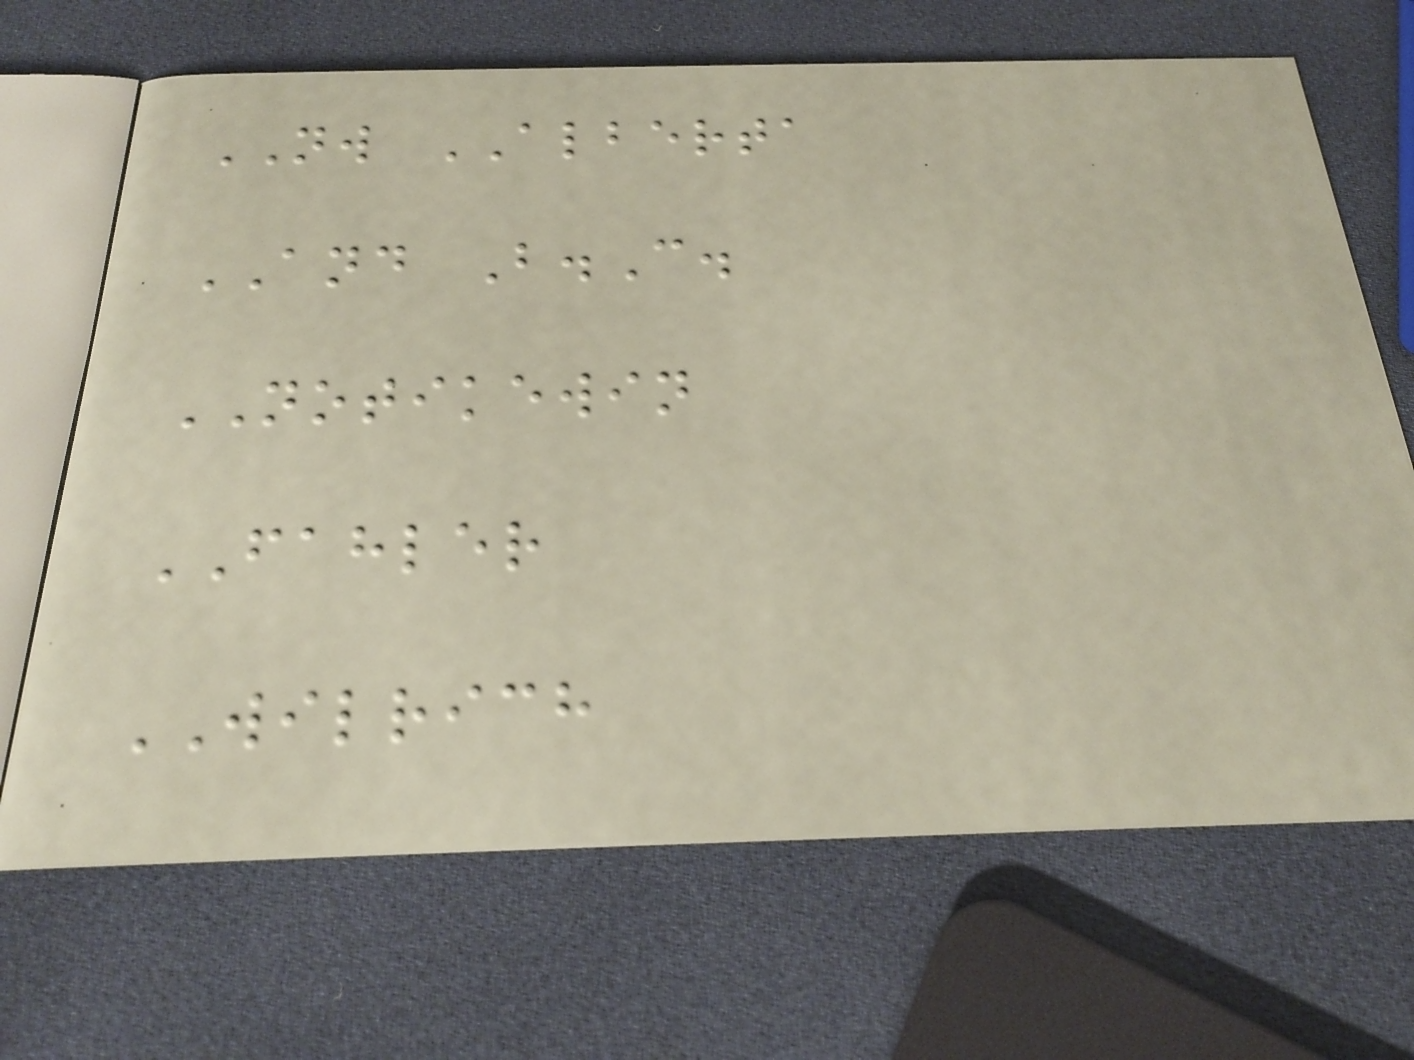NW ALBERTA
AND B.C.
NOTIKEWIN
FAHLER
WILRICH
